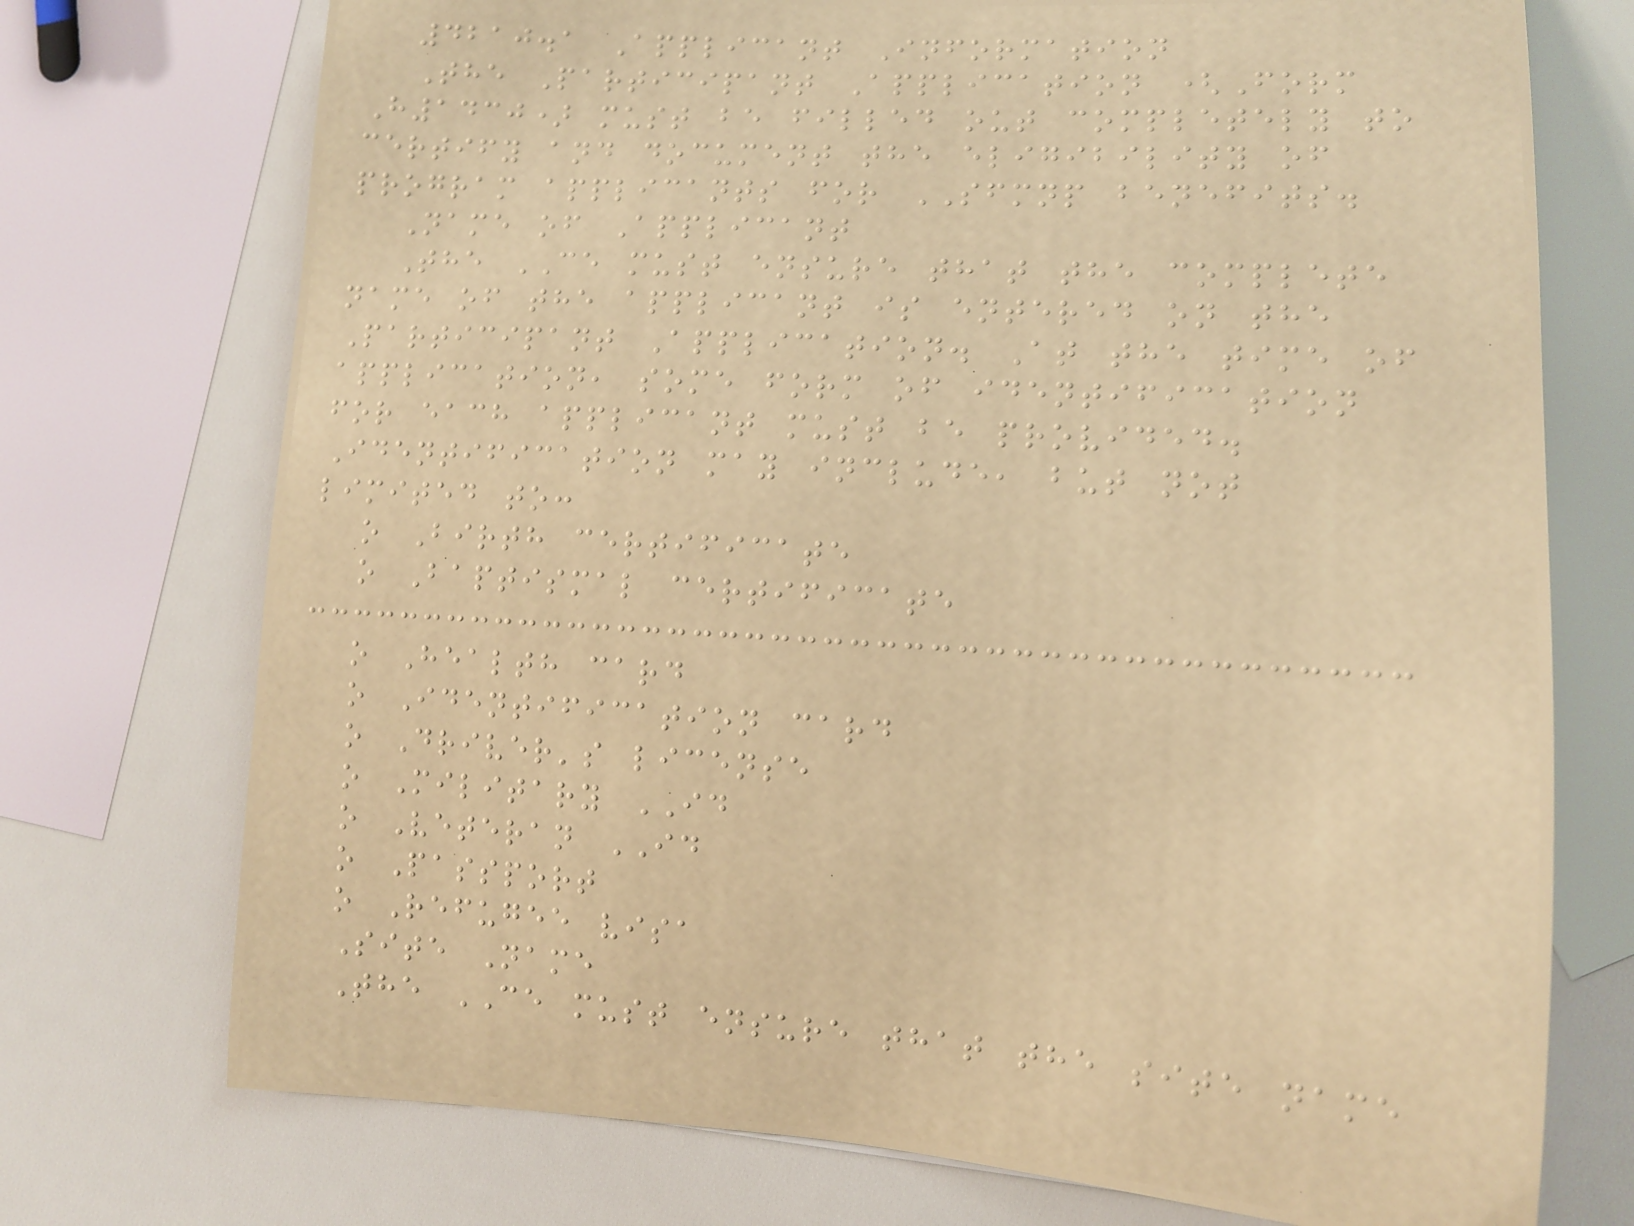4210.1 Applicant Information
The Participant Application (Form
H1430) must be filled out completely to
certify and document the eligibility of
program applicants for SFMNP benefits.
Name of Applicant
The CE must ensure that the complete
name of the applicant is entered on the
Participant Application. At the time of
application, some form of identification
for each applicant must be provided.
Identification may include, but not
limited to:
o Birth certificate
o Baptismal certificate
o Health card
o Identification card
o Driver's license
o Military ID
o Veteran ID
o Passport
o Refugee visa
Site Name
The CE must ensure that the site name
